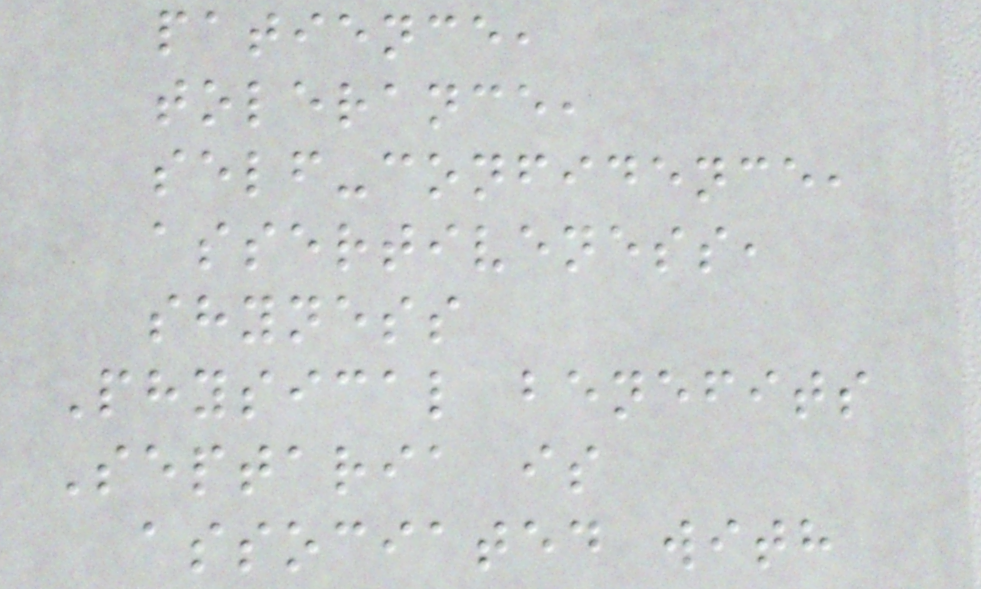patience,
tolerance,
self-confidence,
assertiveness,
shyness
Physical benefits
Septaria is
associated with
